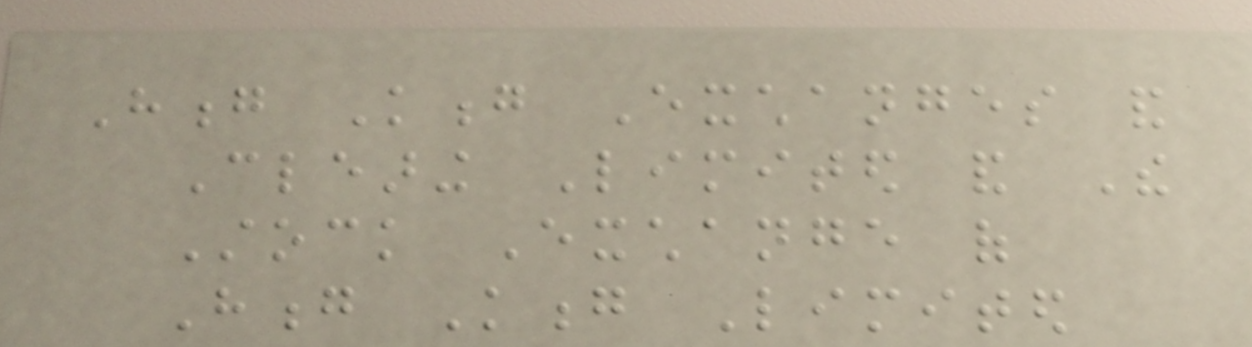Hong Kong Exchanges and
Clearing Limited and The
Stock Exchange of
Hong Kong Limited
